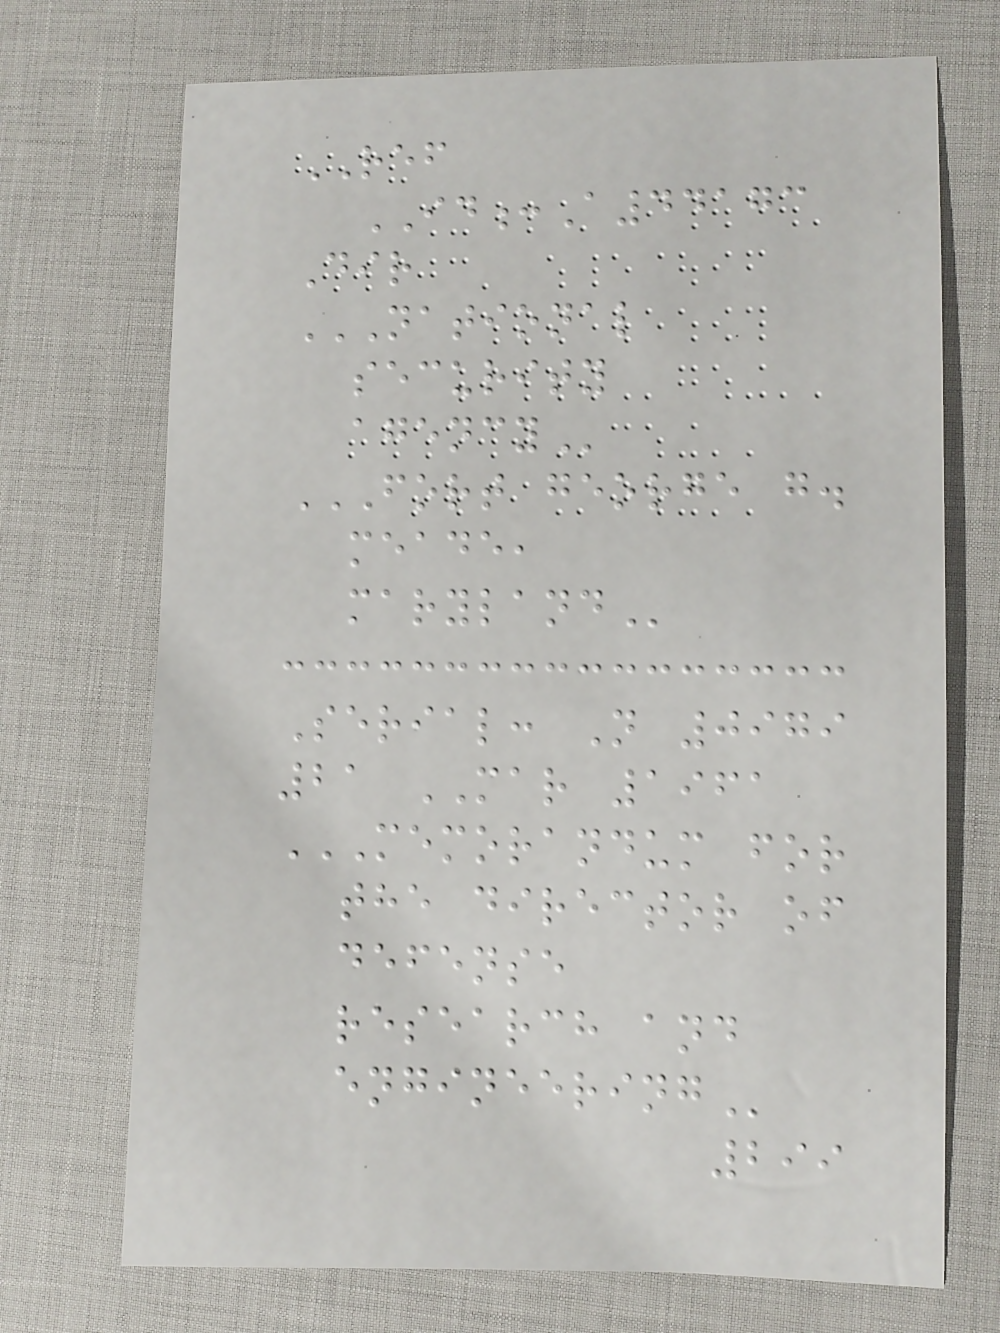REF
ID:A44173
Dir
NATIONAL
SECURITY
AGENCY
FORT GEORGE G.
MEADE,
MARYLAND
Serial: N 0979
21 MAR 1961
MEMORANDUM FOR
THE DIRECTOR OF
DEFENSE
RESEARCH AND
ENGINEERING
299
